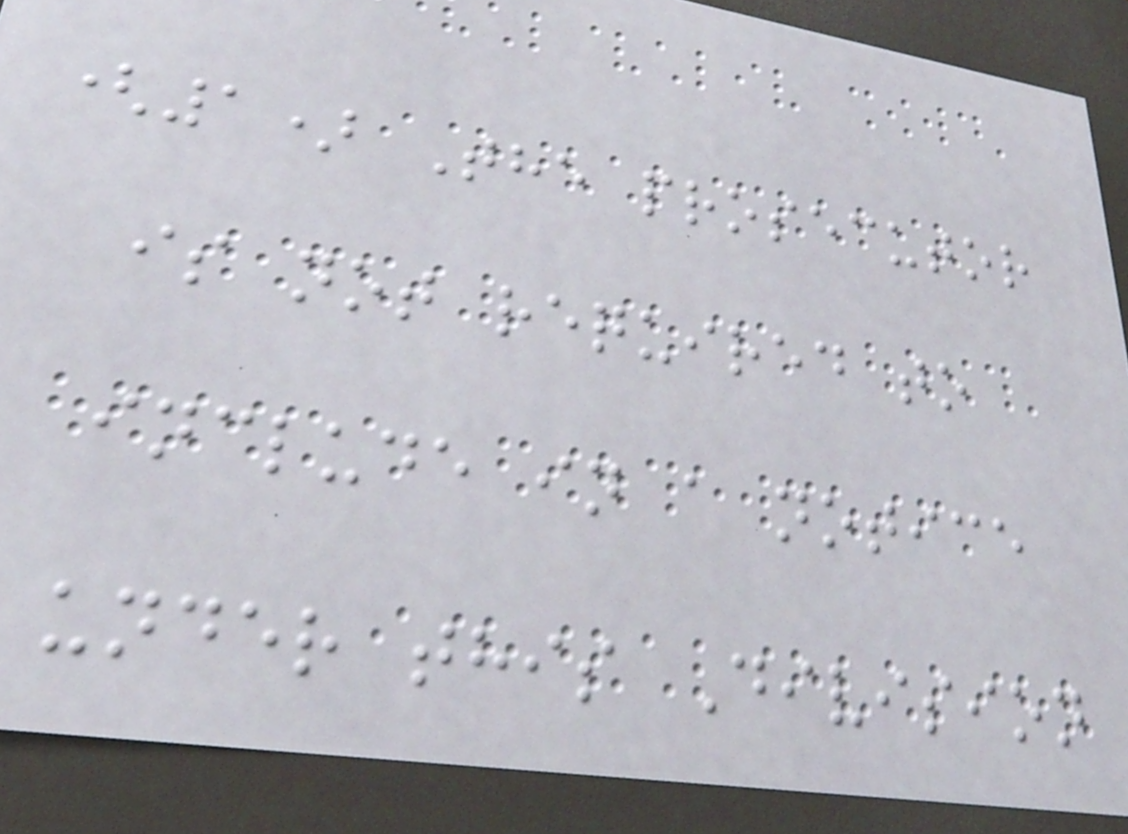(1) The prosecutor
is not required to
include in a notice
under this Division
